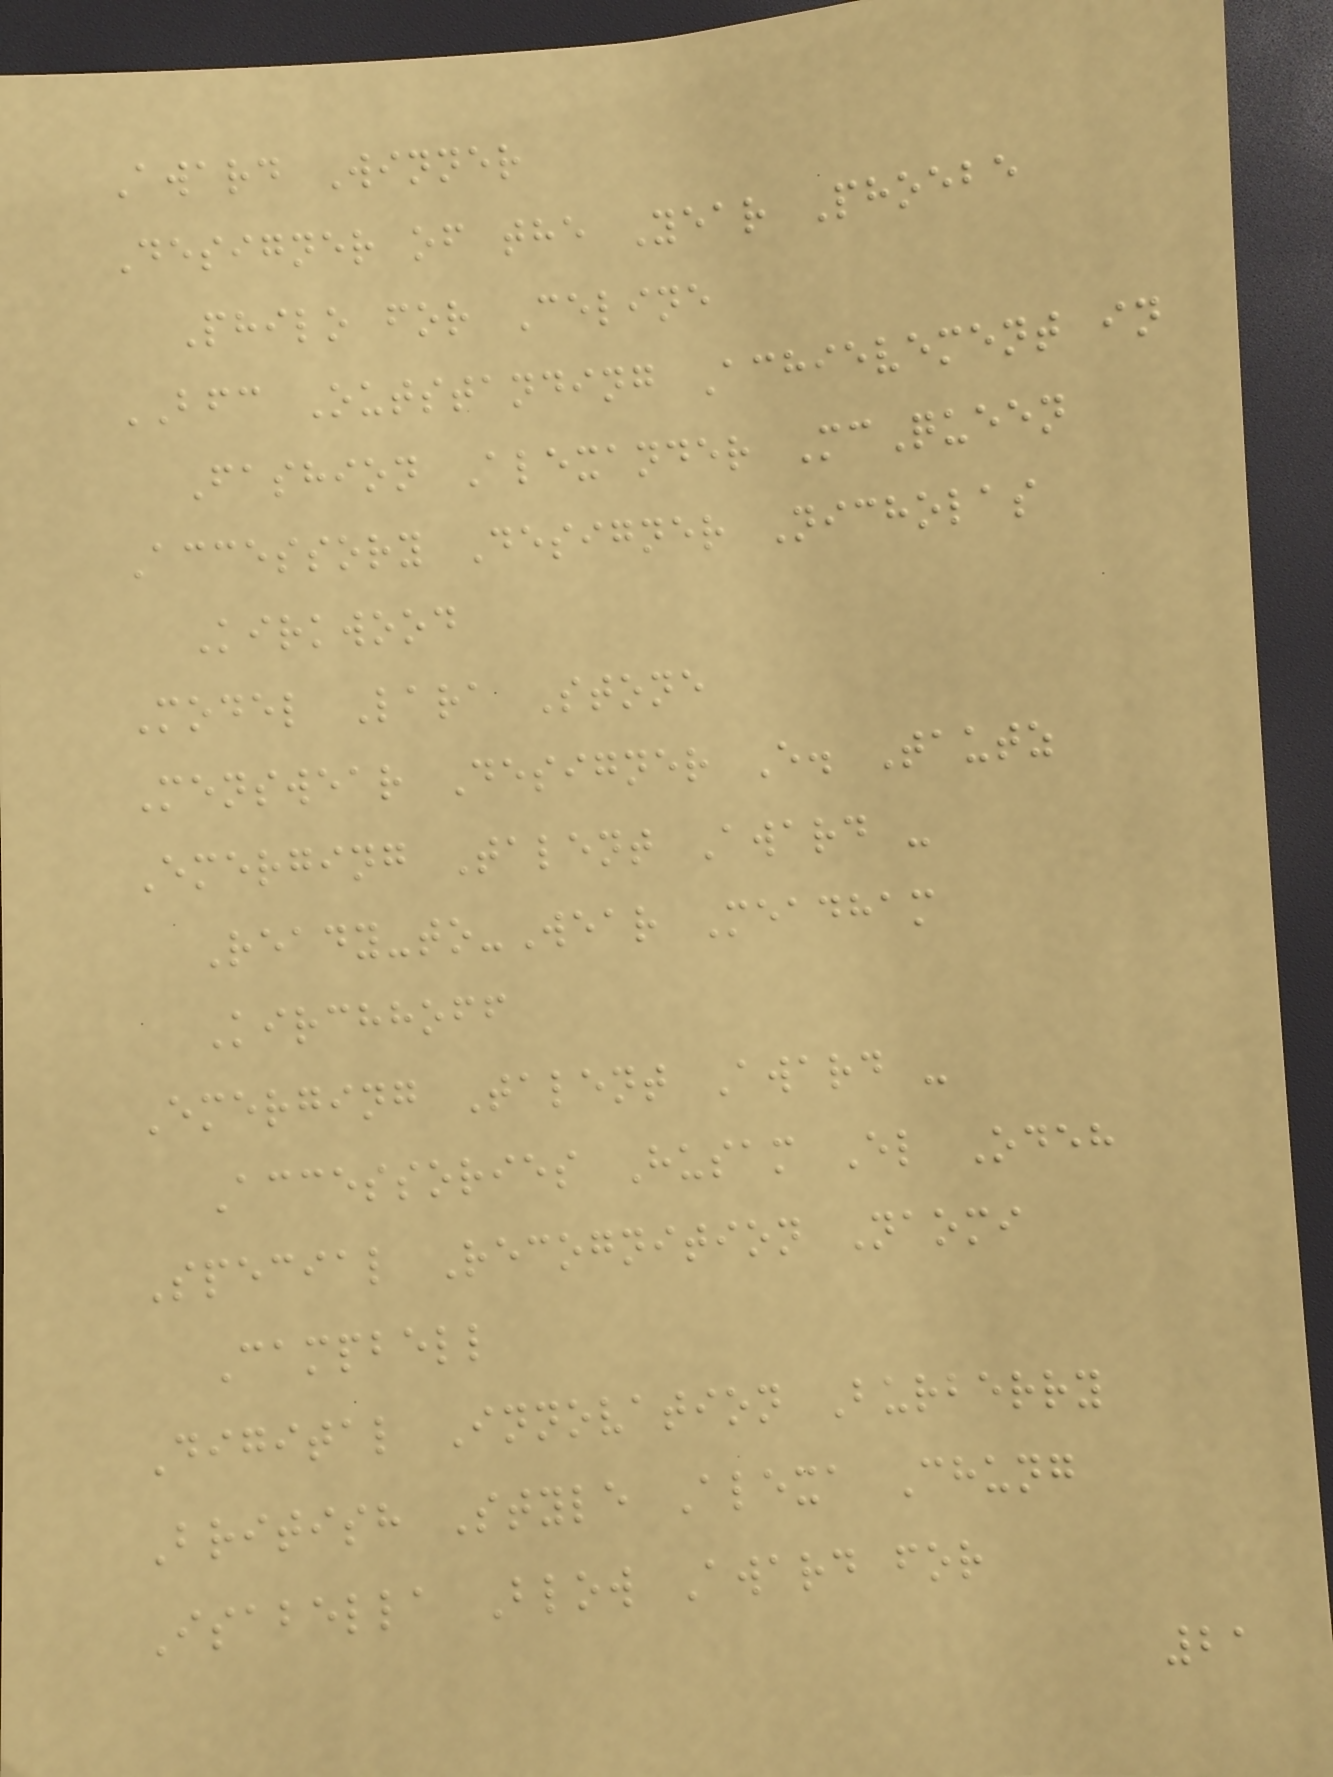Award Winner
Designer of the Year Phoebe
Philo for Celine
BFC Outstanding Achievement in
Fashion Alexander McQueen
Accessory Designer Nicholas
Kirkwood
Model Lara Stone
Menswear Designer E. Tautz
Emerging Talent Award -
Ready-to-Wear Meadham
Kirchhoff
Emerging Talent Award -
Accessories Husam El Odeh
Special Recognition Naomi
Campbell
Digital Innovation Burberry
British Style Alexa Chung
Isabella Blow Award for
21
